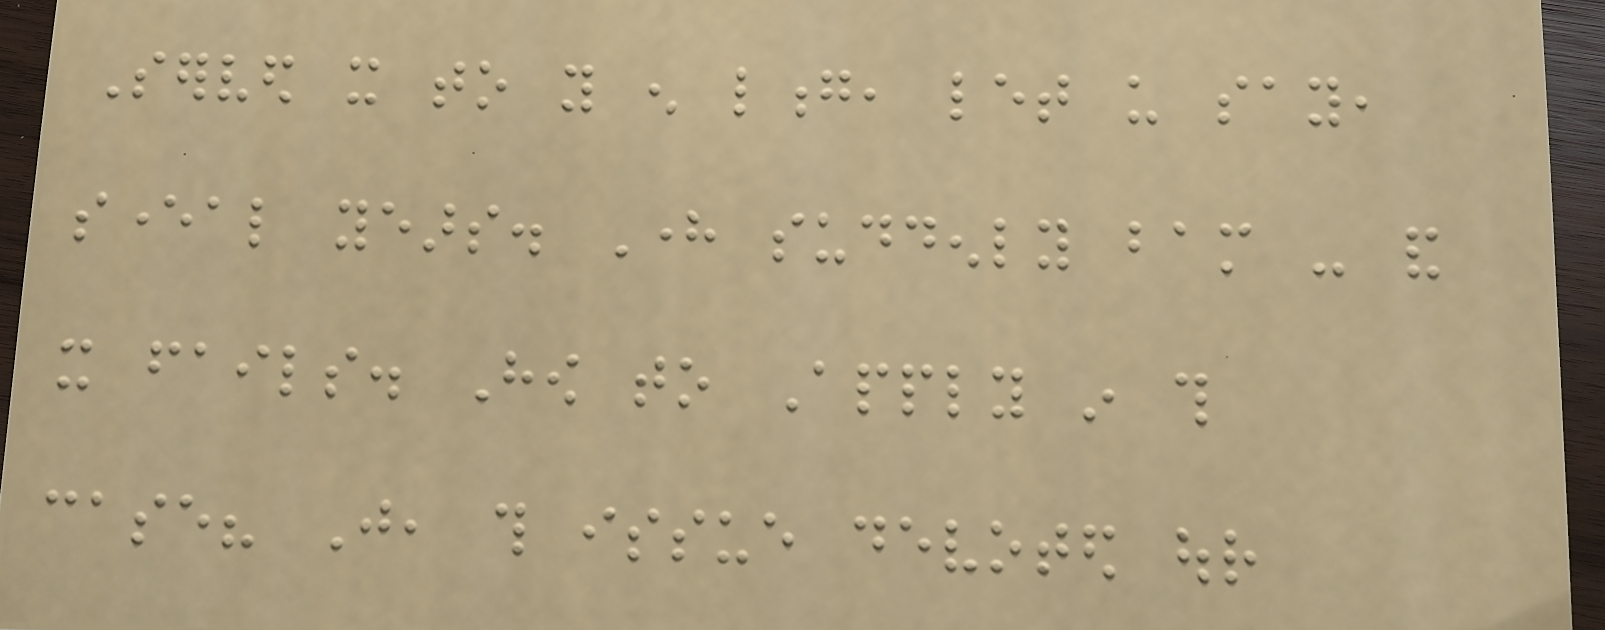Served it to you enough long, let us say,
several years. Here suddenly bam - and
it fails. How to Apply in this
case? Just, this issue devoted our
